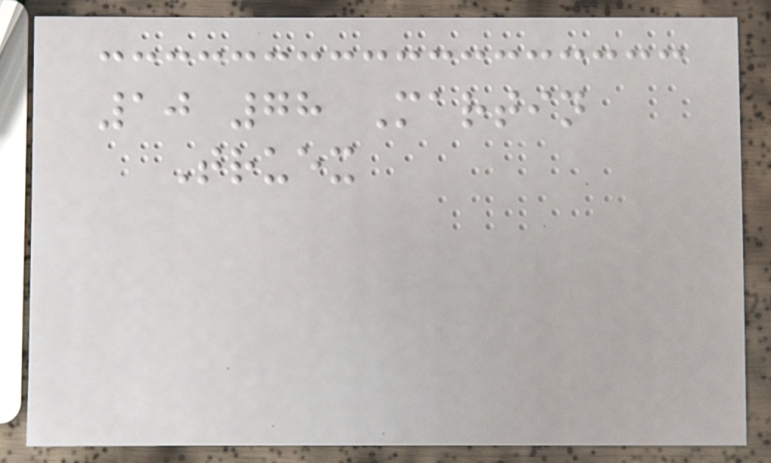10 78 Martin
Truex
